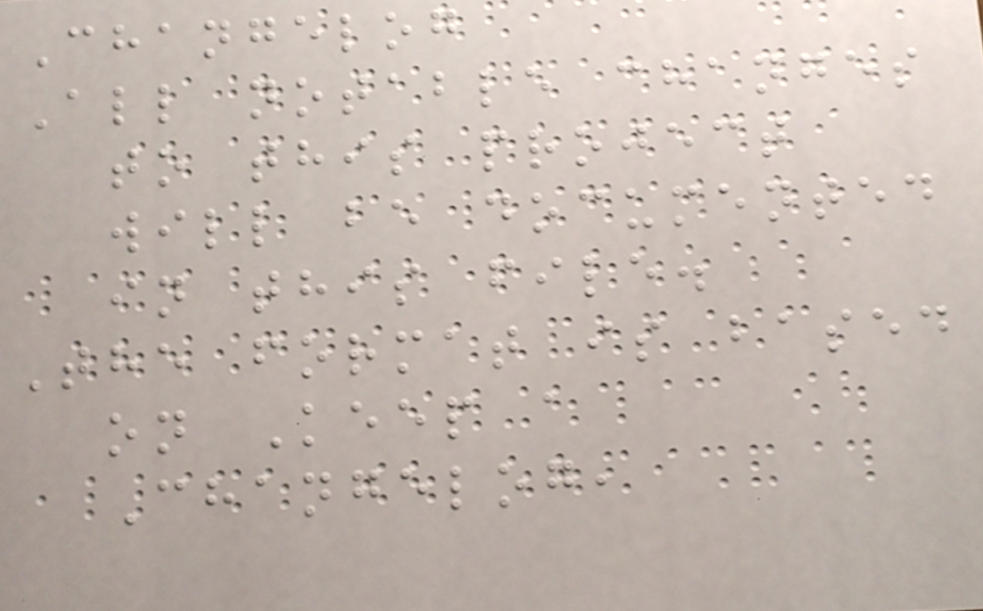Changelog
All notable changes
to this project
will be documented
in this file.
The format is based
on Keep a
Changelog,
